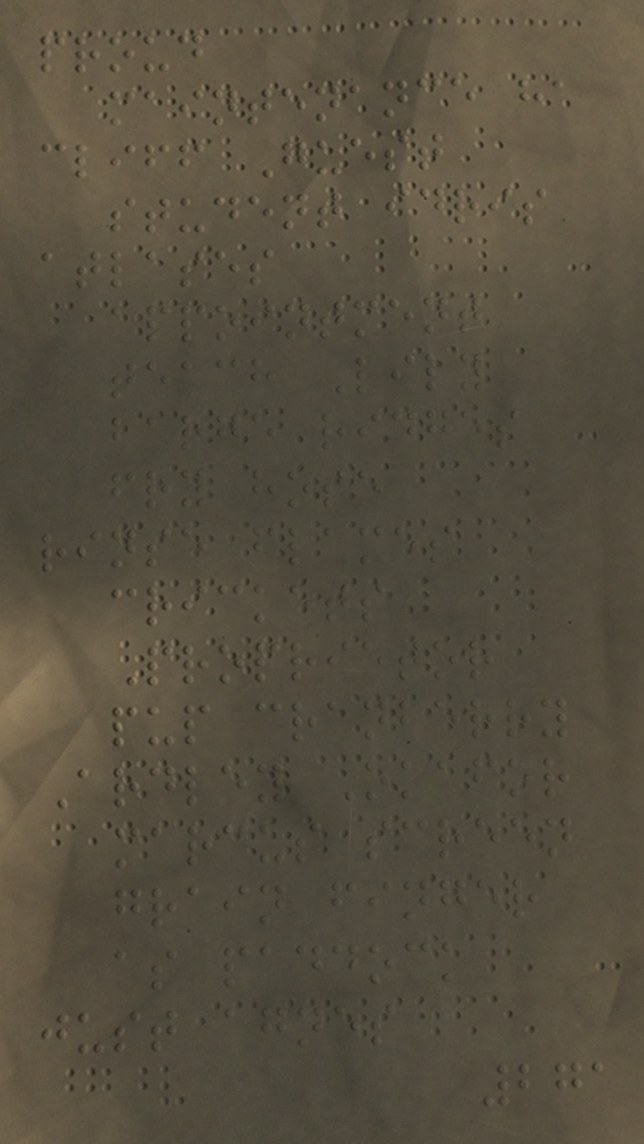proud
maintenance ha
cliff Guest
student idris
atlases
appointment
teach Lily
barge ridges
fry hose
rinse flames
crickets
Proprietor
pup cranberry
Ardley Okafor
marcus screen
grain finger
as paddock
just agnes
271
